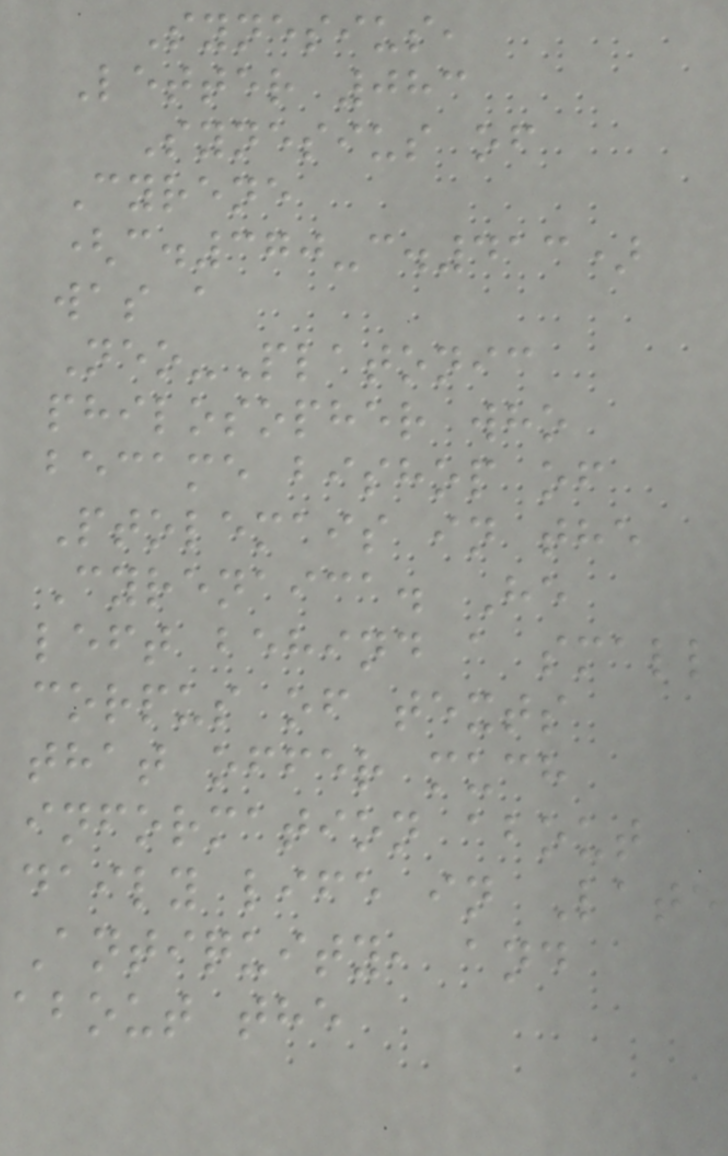Synesius,
Letter 083
Synesius of
Cyrene
(c.370-c.413)
was a
Neo-Platonic
philosopher who
became bishop of
Ptolemais in the
Cyrenaica. He
left behind a small
corpus of texts
that offer much
information about
daily life in Late
Antiquity, and
about the
